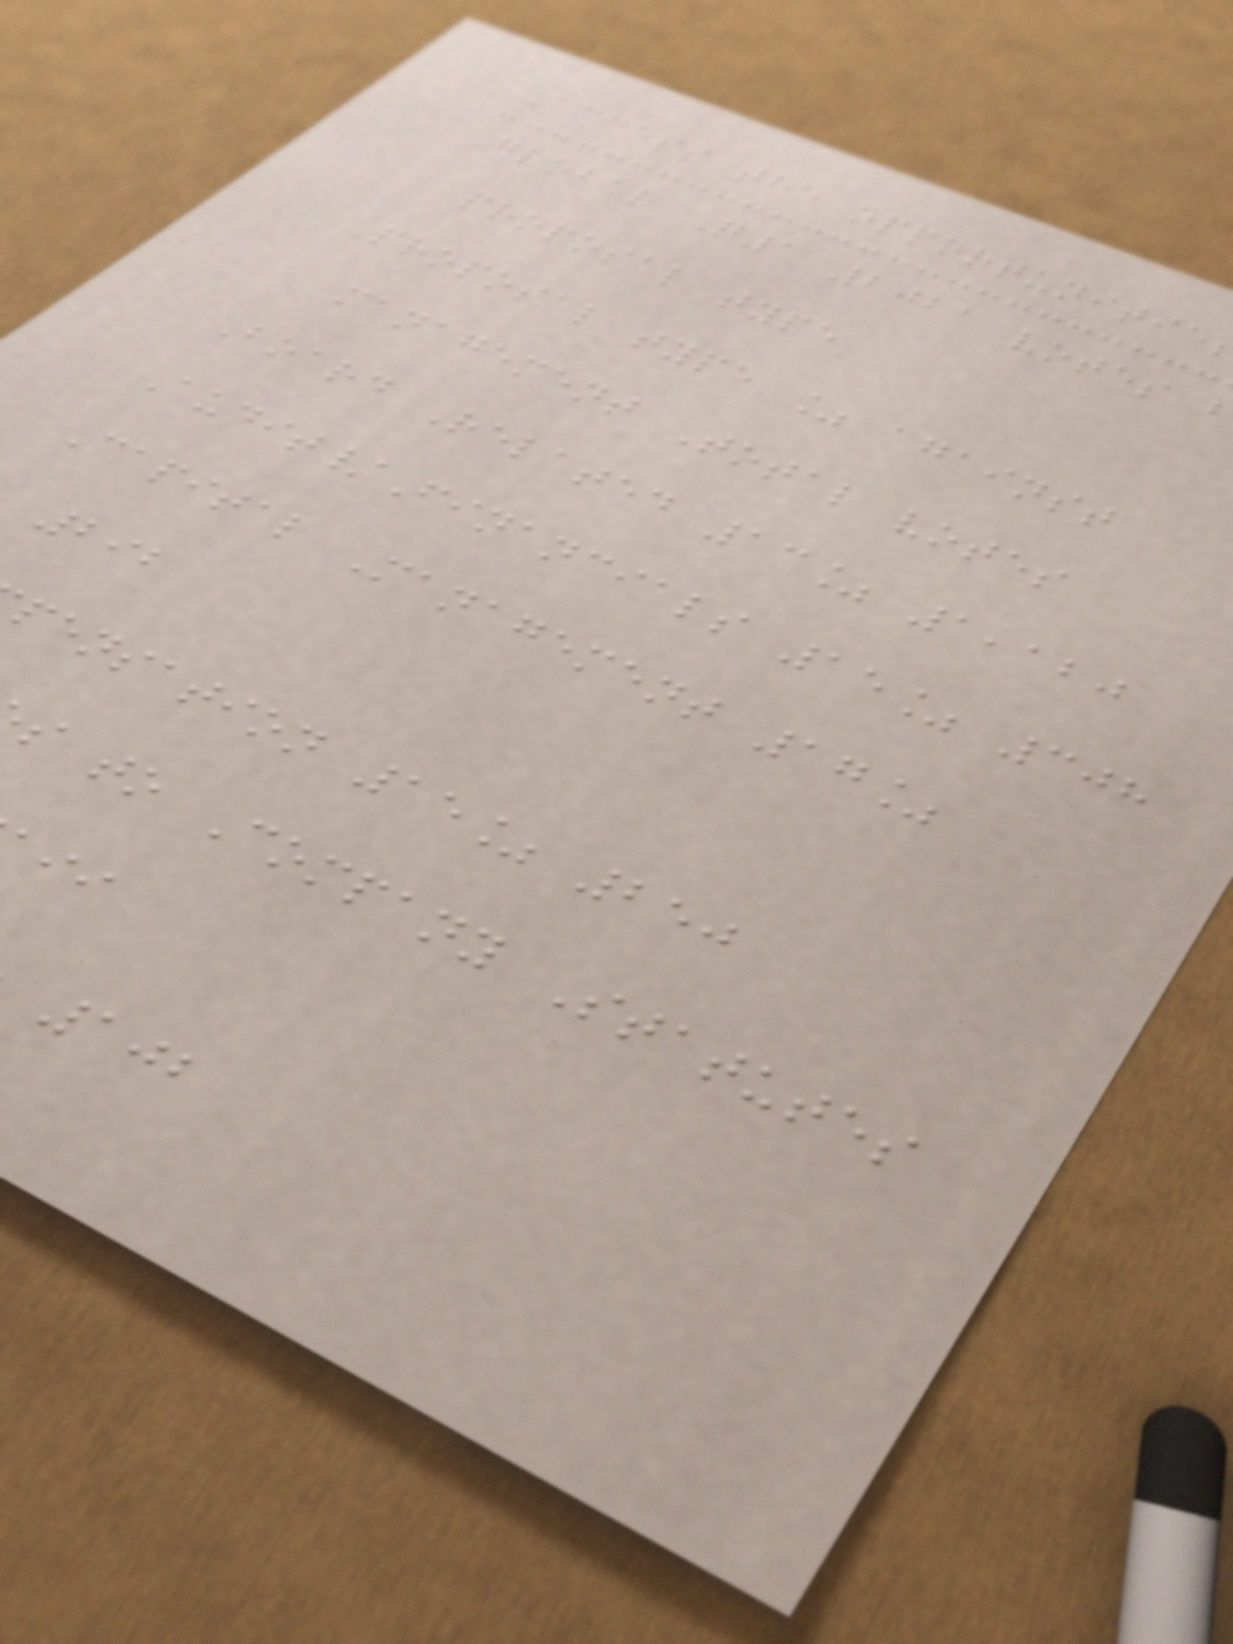Access the opportunitie
Global Q1 2021 votes
proposal type
Proposal type % against
management Total votes
Board Related 13% 1,120
Audit/Financials 15% 308
Capital Management 17%
292
pensation 15% 250
s to Company Statutes
